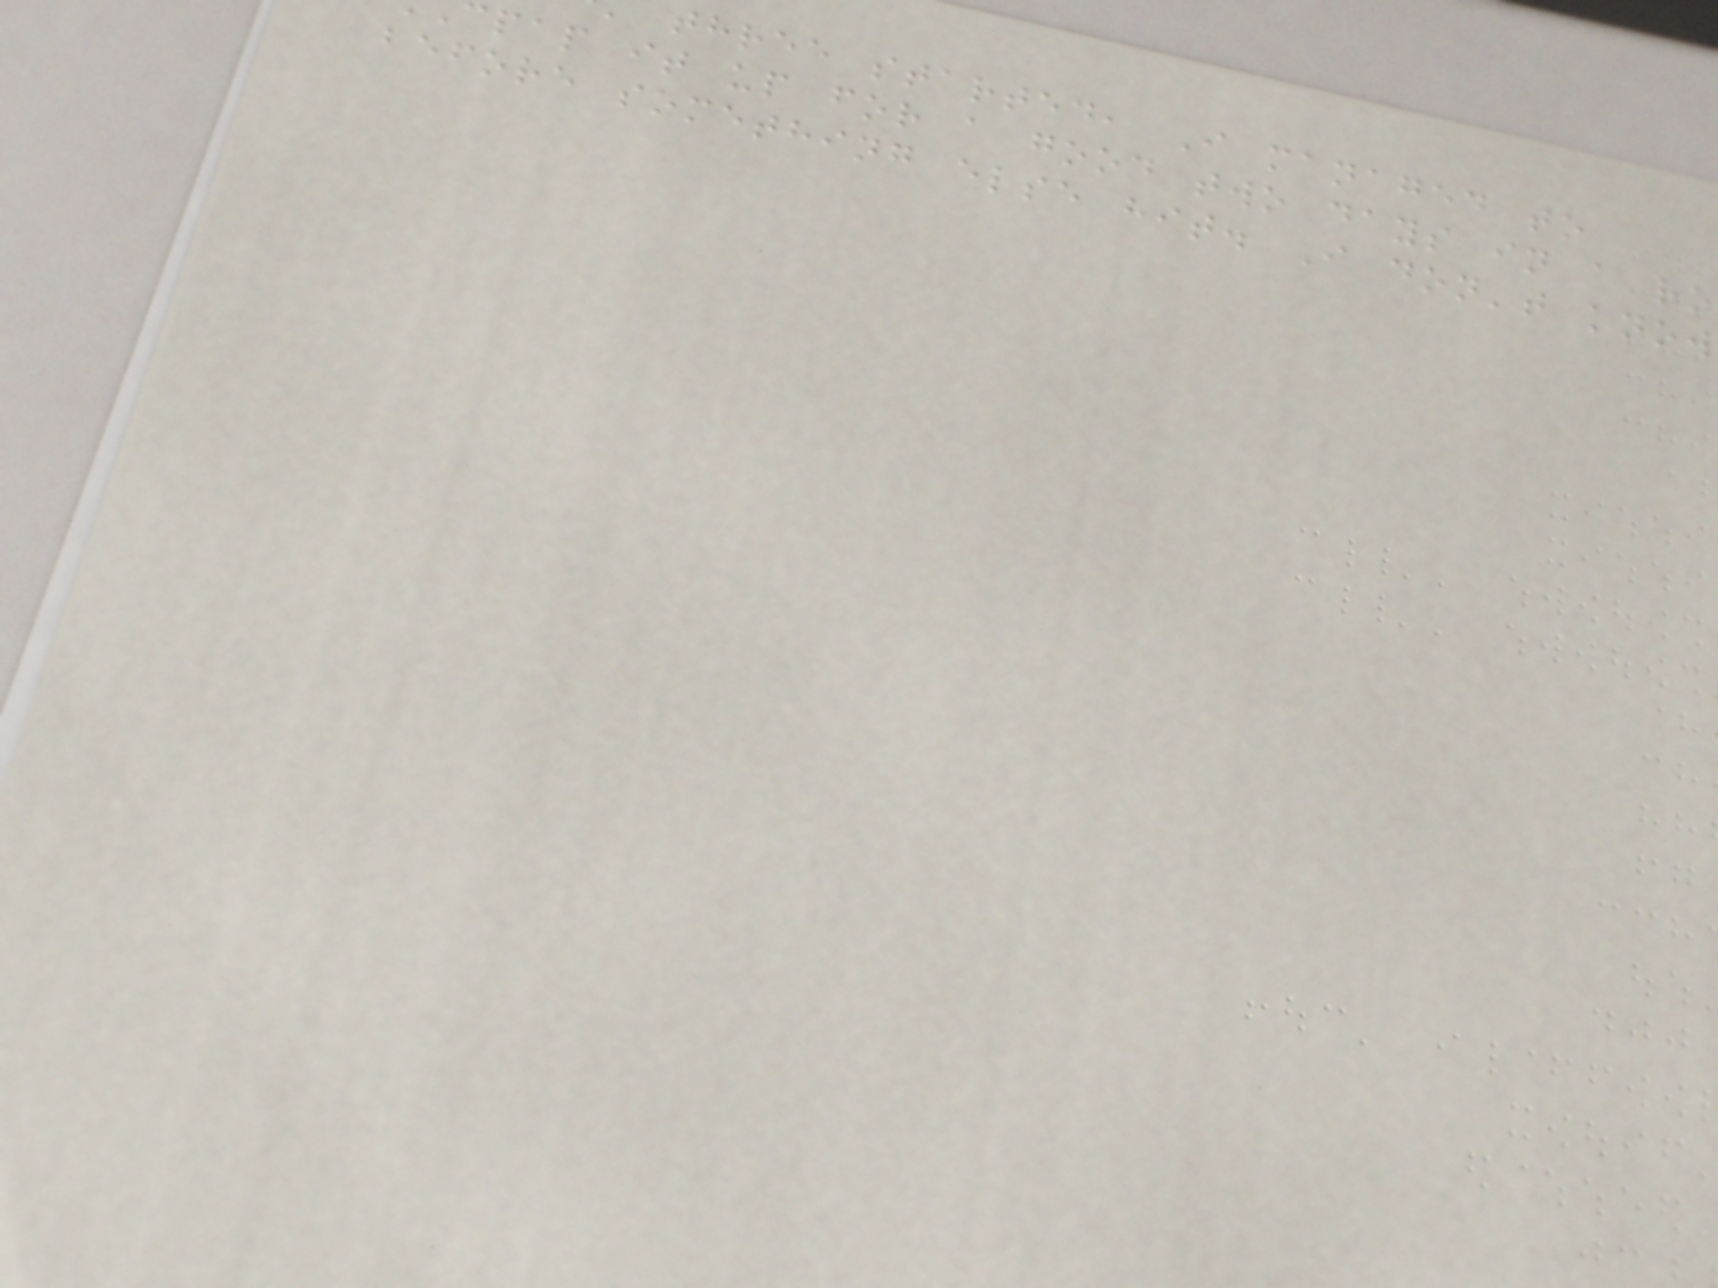three started, I managed to
pap it up for a good two days in a ro
before something else hit. I don't know
